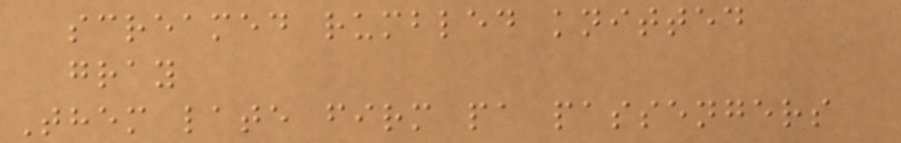screamed rumbled knitted
gray
Them late firm pa passengers
